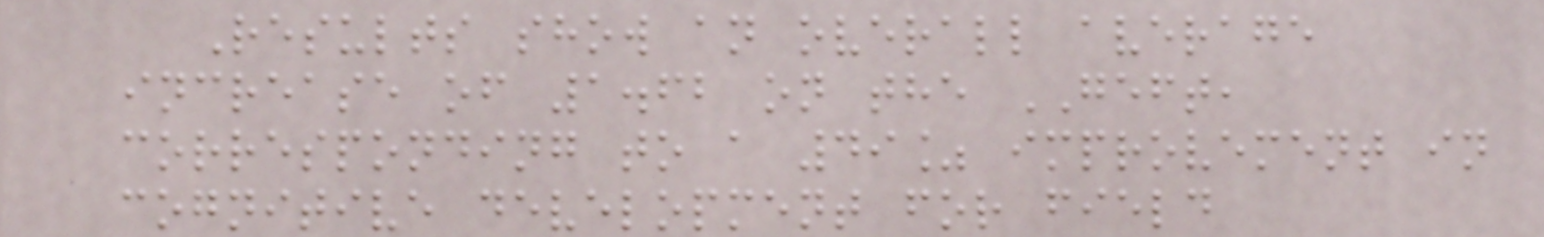Results show an overall average
increase of 1.62 on the GEFT,
corresponding to a 49% improvement in
cognitive development for field
